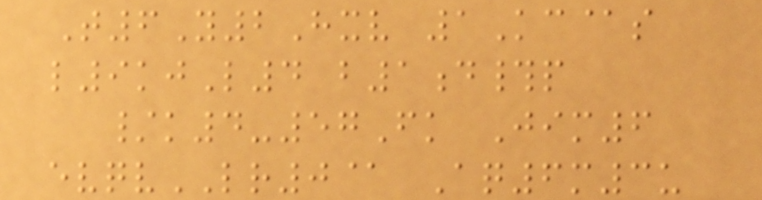T6Y2Hxv 1Kc@s
l9kjL4 b1d#p
/k4-57Fk Jim6
evqvLR0@ Aq6m3u
